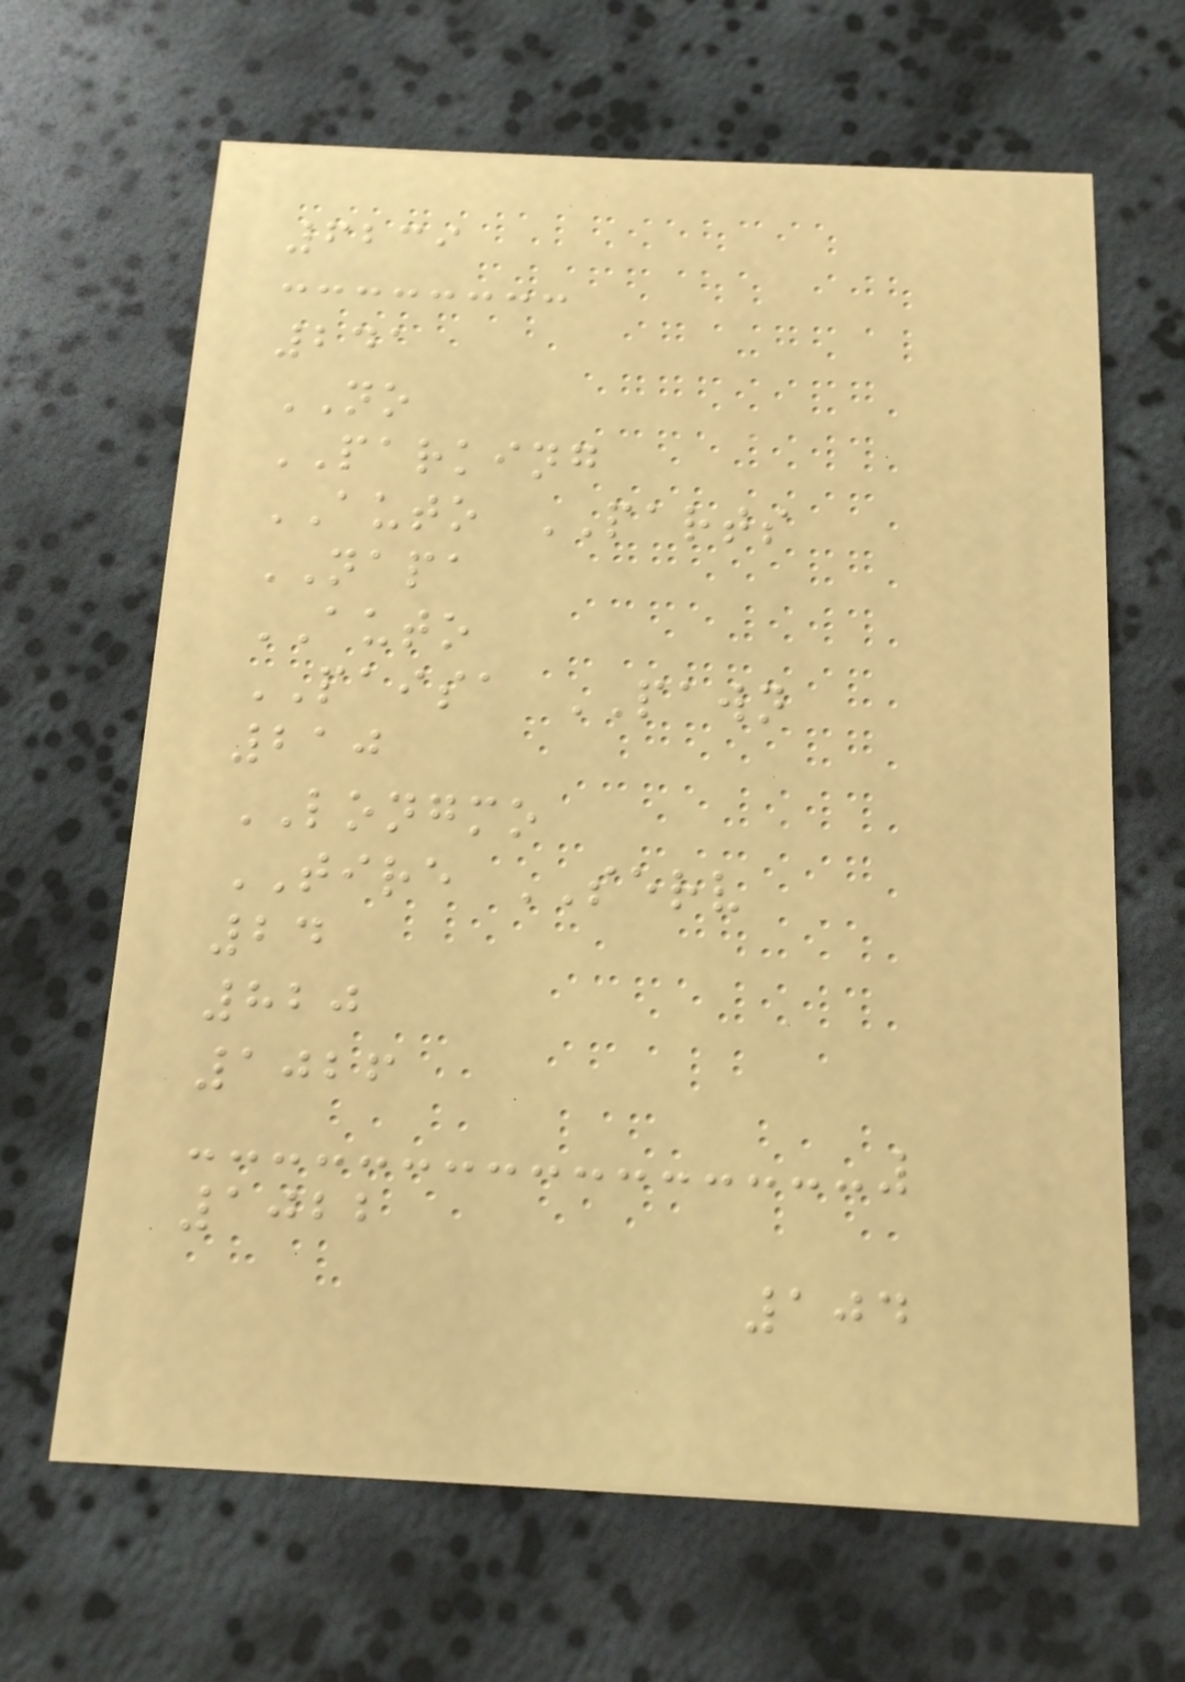6239
241
NO
PARKING
AUTO PARTS
NAPA
AUTO
PAISA PAWN
210
LONGMO
TIRE SERV
24
820
1026
1022
104
